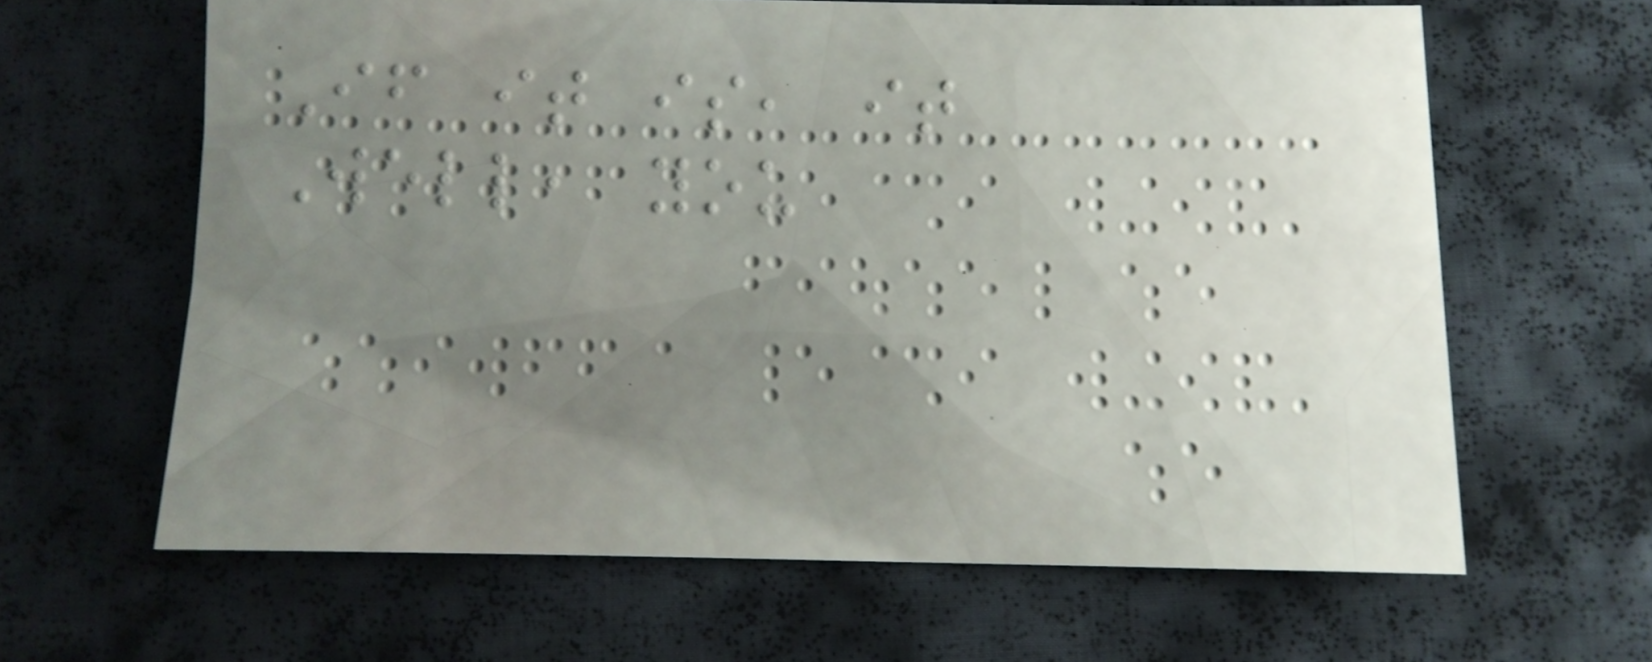If it is, it
Well, you
